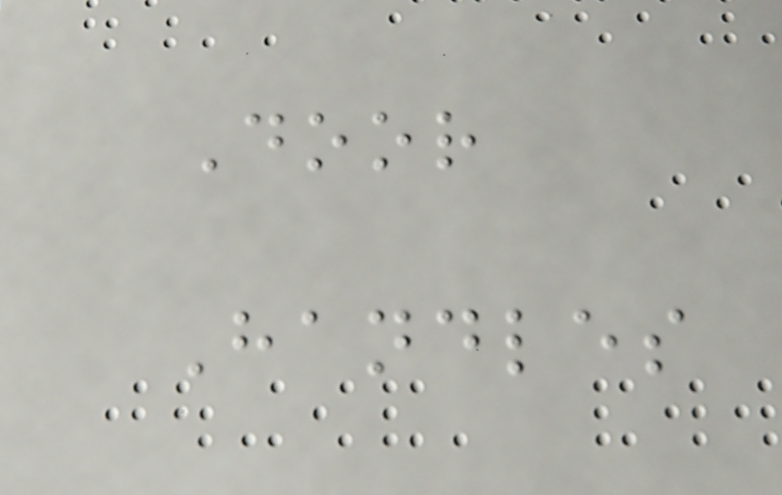Door
Handles
